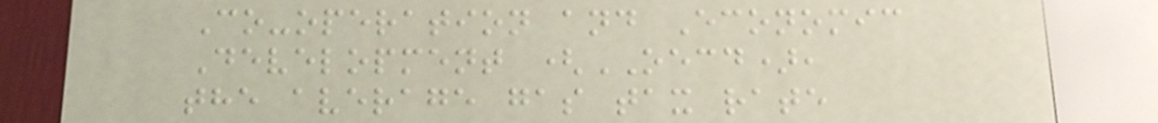Co-operation and Economic
Development (OECD),
the average gas tax rate
